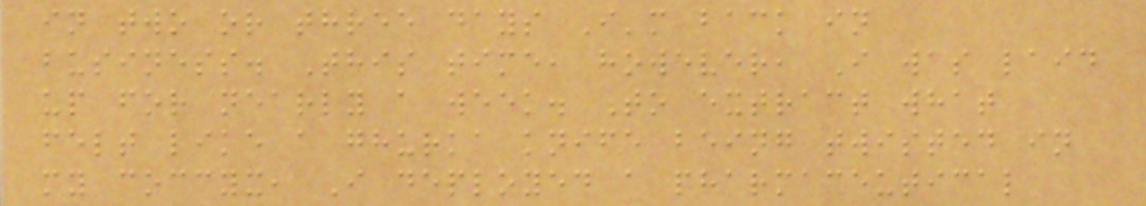in two or three days I'm back in
business. This time, however, I was laid
up for nearly a week. To extract what
felt like a ghurka knife being twisted in
my coccyx, I deployed a pharmaceutical
